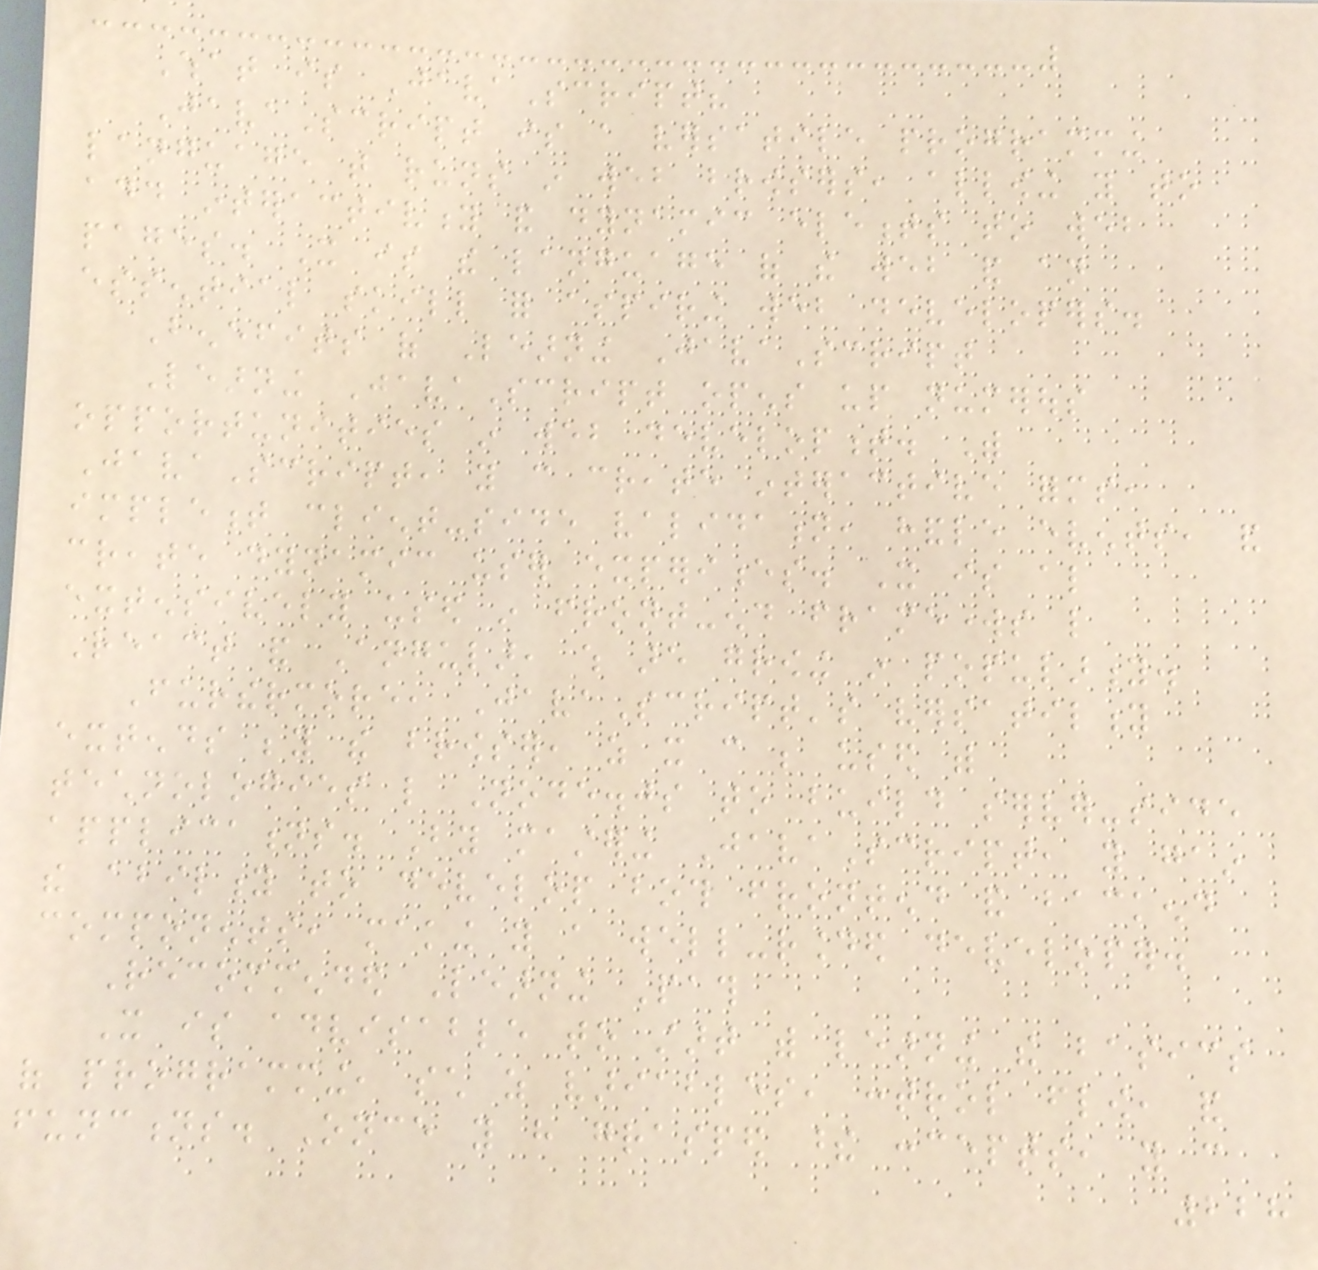What is JavaScript?
JavaScript is a versatile programming
language that runs in web browsers, allowing you to
add interactivity and dynamic elements to web
pages. It is the language of the web and an
essential skill for aspiring web developers.
Benefits of Learning JavaScript
Learning JavaScript opens up numerous
opportunities in web development. With
JavaScript, you can create interactive forms,
implement client-side validation, handle events, and
create dynamic user experiences. It is also
extensively used in front-end frameworks like
React and Angular, which are growing in popularity.
Furthermore, JavaScript's versatility
extends beyond the browser, as it can be used with
technologies like Node.js to build server-side
applications. By mastering JavaScript, you gain
the ability to develop both frontend and backend
components, making you a well-rounded developer.
Recommended Learning Path
It is advisable to start with learning the basics
of programming, such as variables, control flow, and
functions. Once you have grasped these concepts, you can
228
